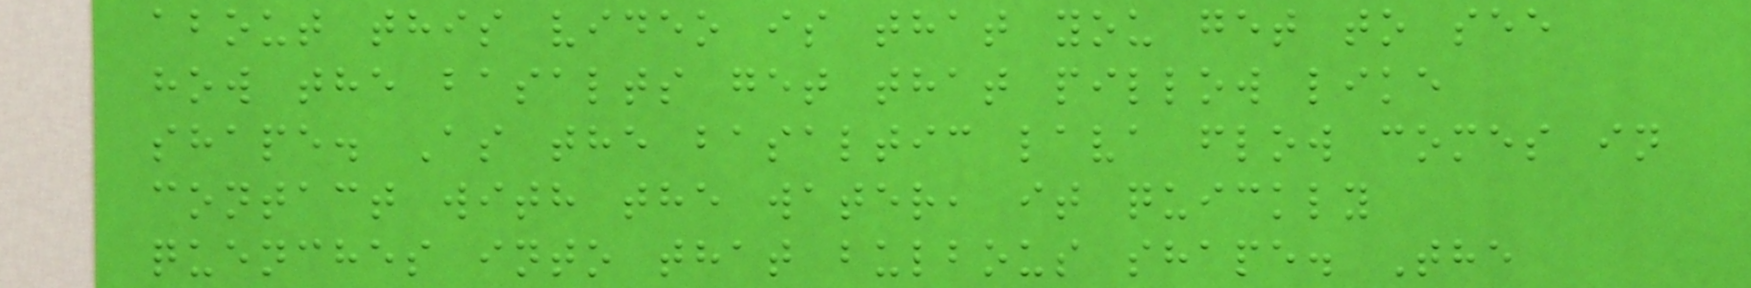about this video is that you get to see
how the basalts get that pillow like
shape. As the basaltic lava flow comes in
contact with the water, it quickly
quenches into that bulbous shape. The
